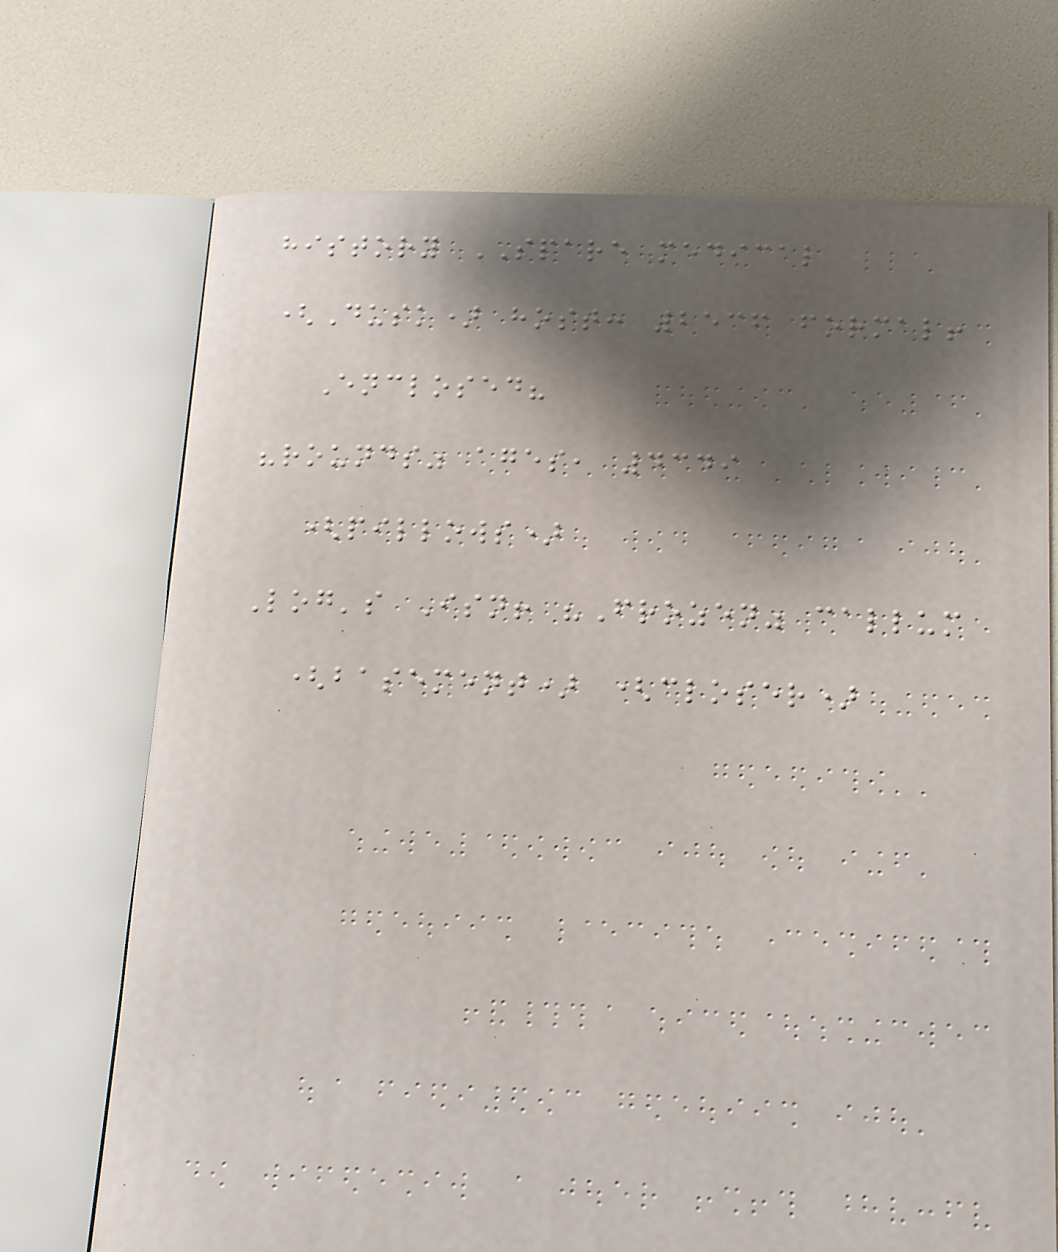history SPARE medical
(Dusk) host: 2536 formal!
Enclosed?
"rounds" ages, 4349
(pillows)
Log's Isn! "Frozen" callum
(basement) (closer)
